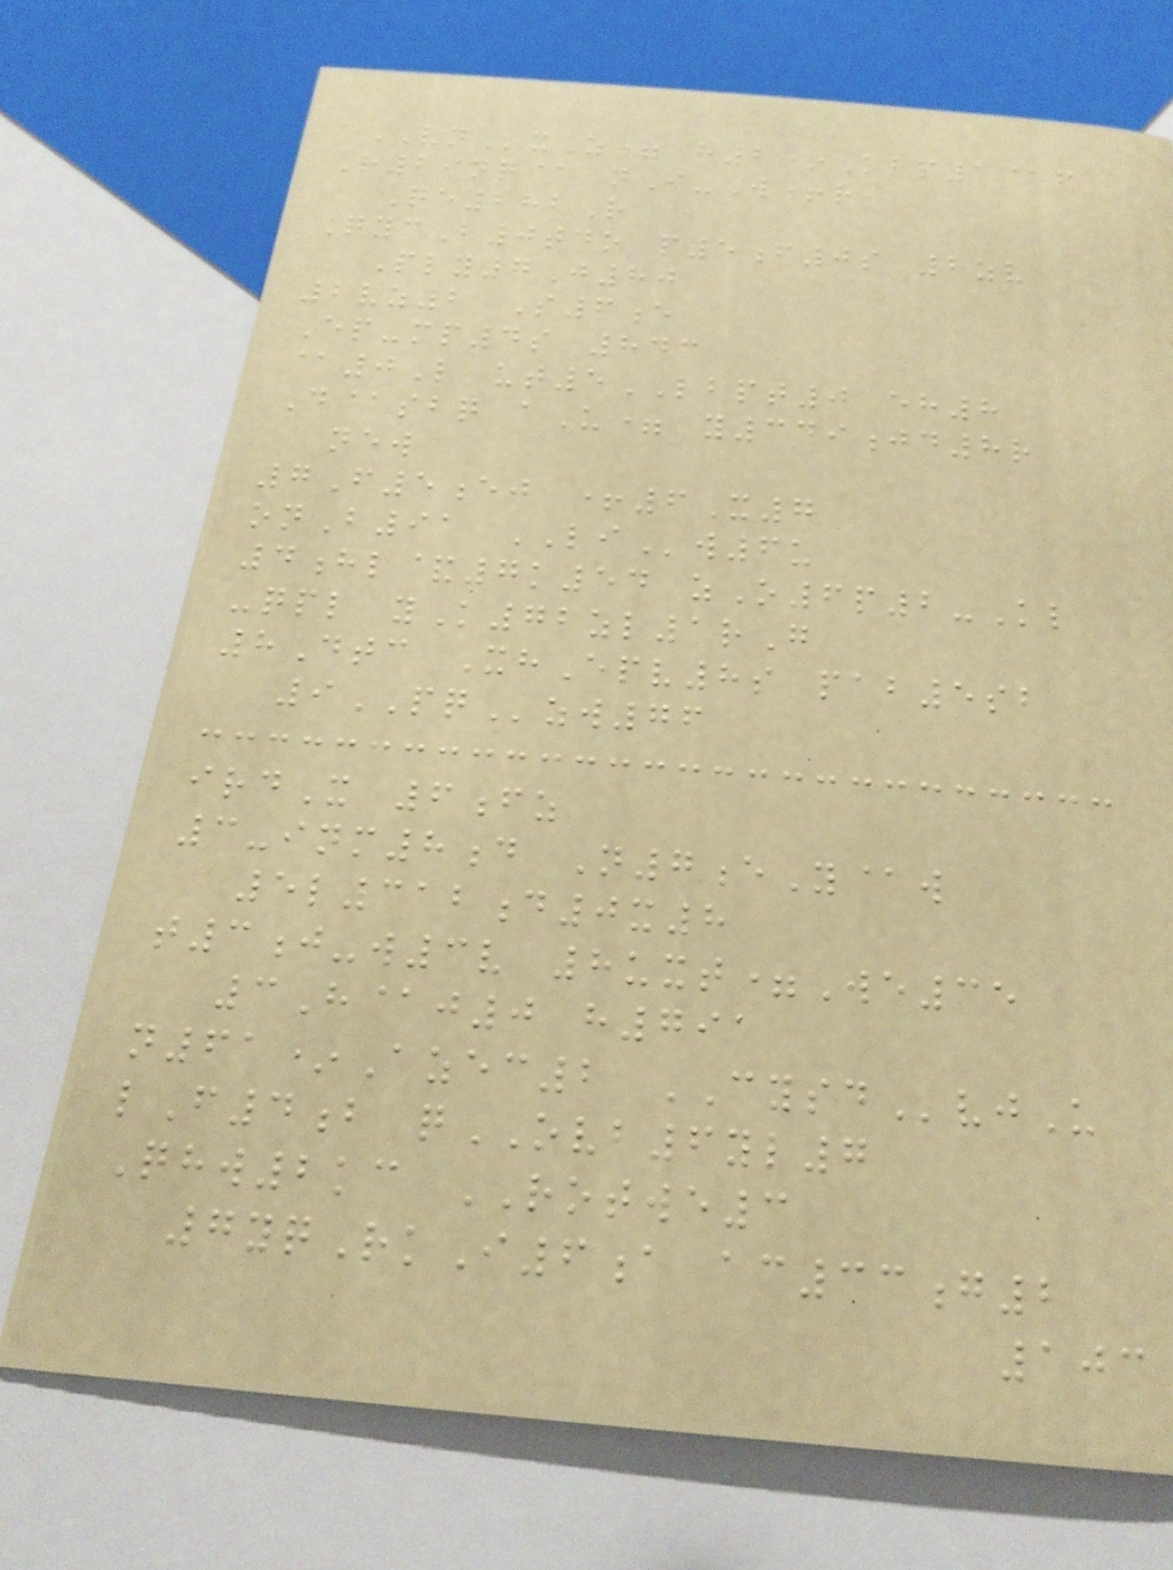aVNxZ= h2*Kbp1@f
R29nq@ nI-W+r
Qe282R
QycB0tdo p5f0s 2zv
Ply7J80
2vz2 S6e
Ep-mp4s 843
@0L ut5LBPT0 eh8
D@sbq aU= y349jd8r
new
7F5ej +6X7
onB91 LIw6u
4hl&7k54 zO6p2-Kl
-qpl yK72zl1rG
8Dtc XhEpv8s pab5sb
9PQzw76
irdX 6fz
3-inm8d N7eY@w
5l312d0x8
t3j-w3v 8uxt=We35
3H@j0 h791
n61*Azec2 CYSDvjU
lF4b qOVB6yl7
Qhw2kc ROTWE3
7yqRkI6a ac33g2
103
